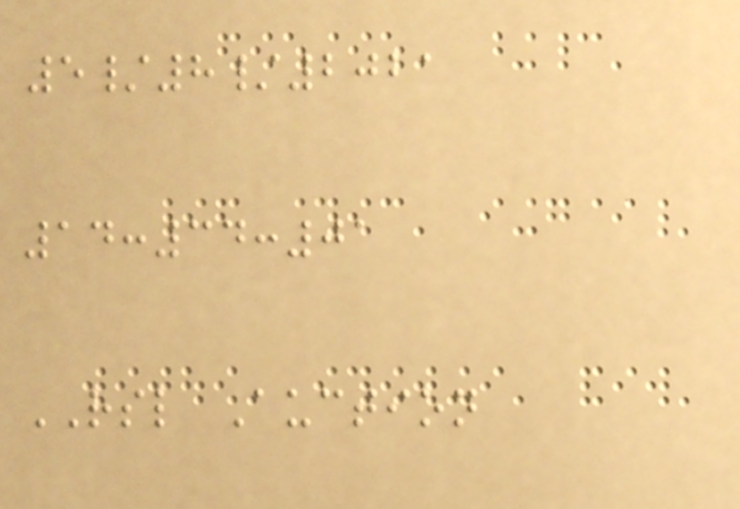5/8/2021
14:34:01
RSL Auction
